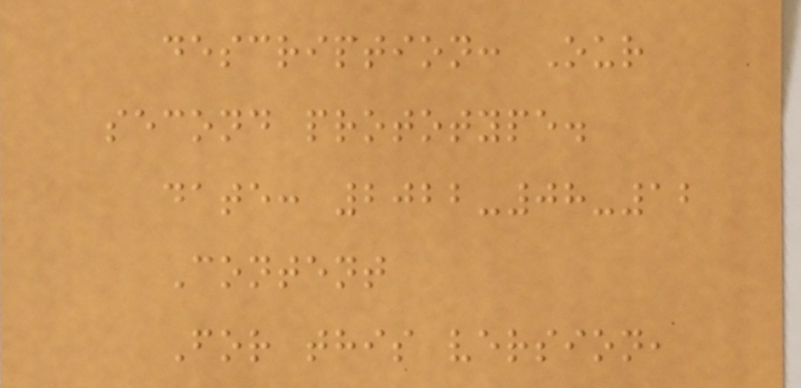description: Our
second prototype.
date: 2022-08-12
Content
For this version,
